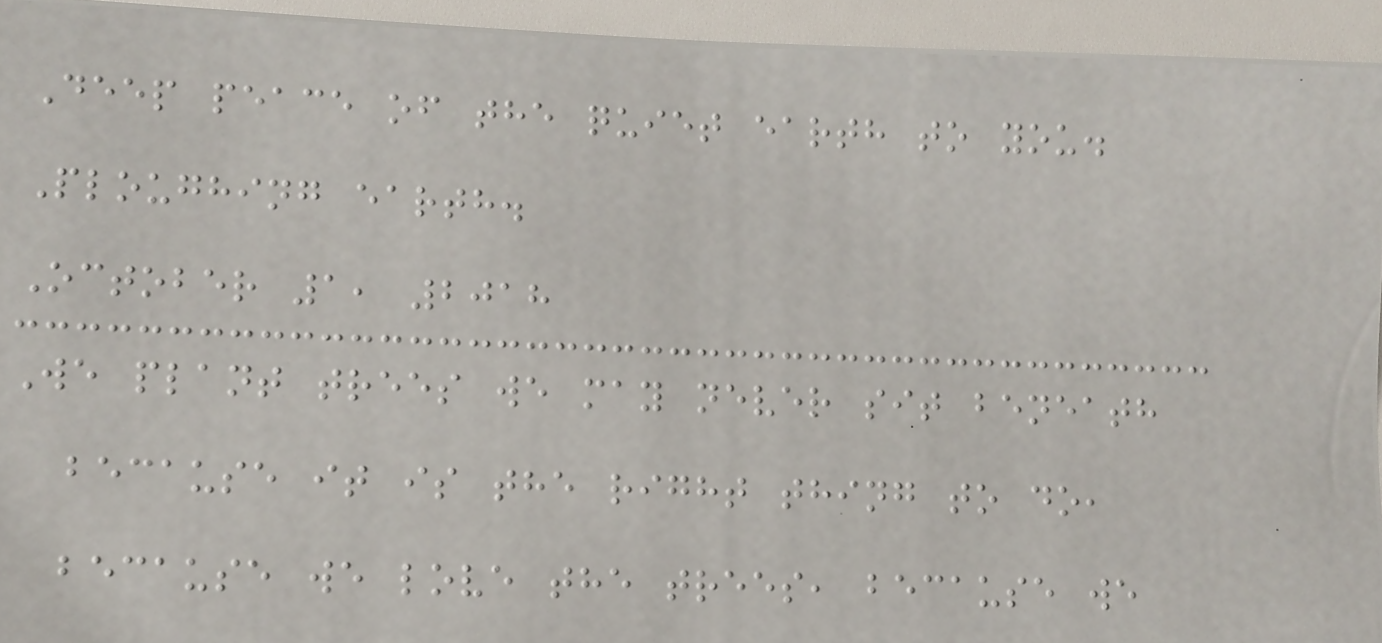Deep peace of the quiet earth to you.
Ploughing earth.
October 1, 2018
We plant trees we may never sit beneath
because it is the right thing to do,
because we love the trees, because we
